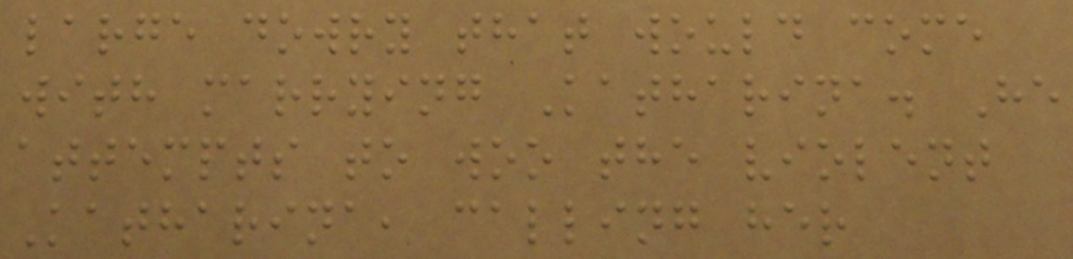large dowry that would come
with marrying Katharina. He
attempts to woo the violent
Katharina, calling her
